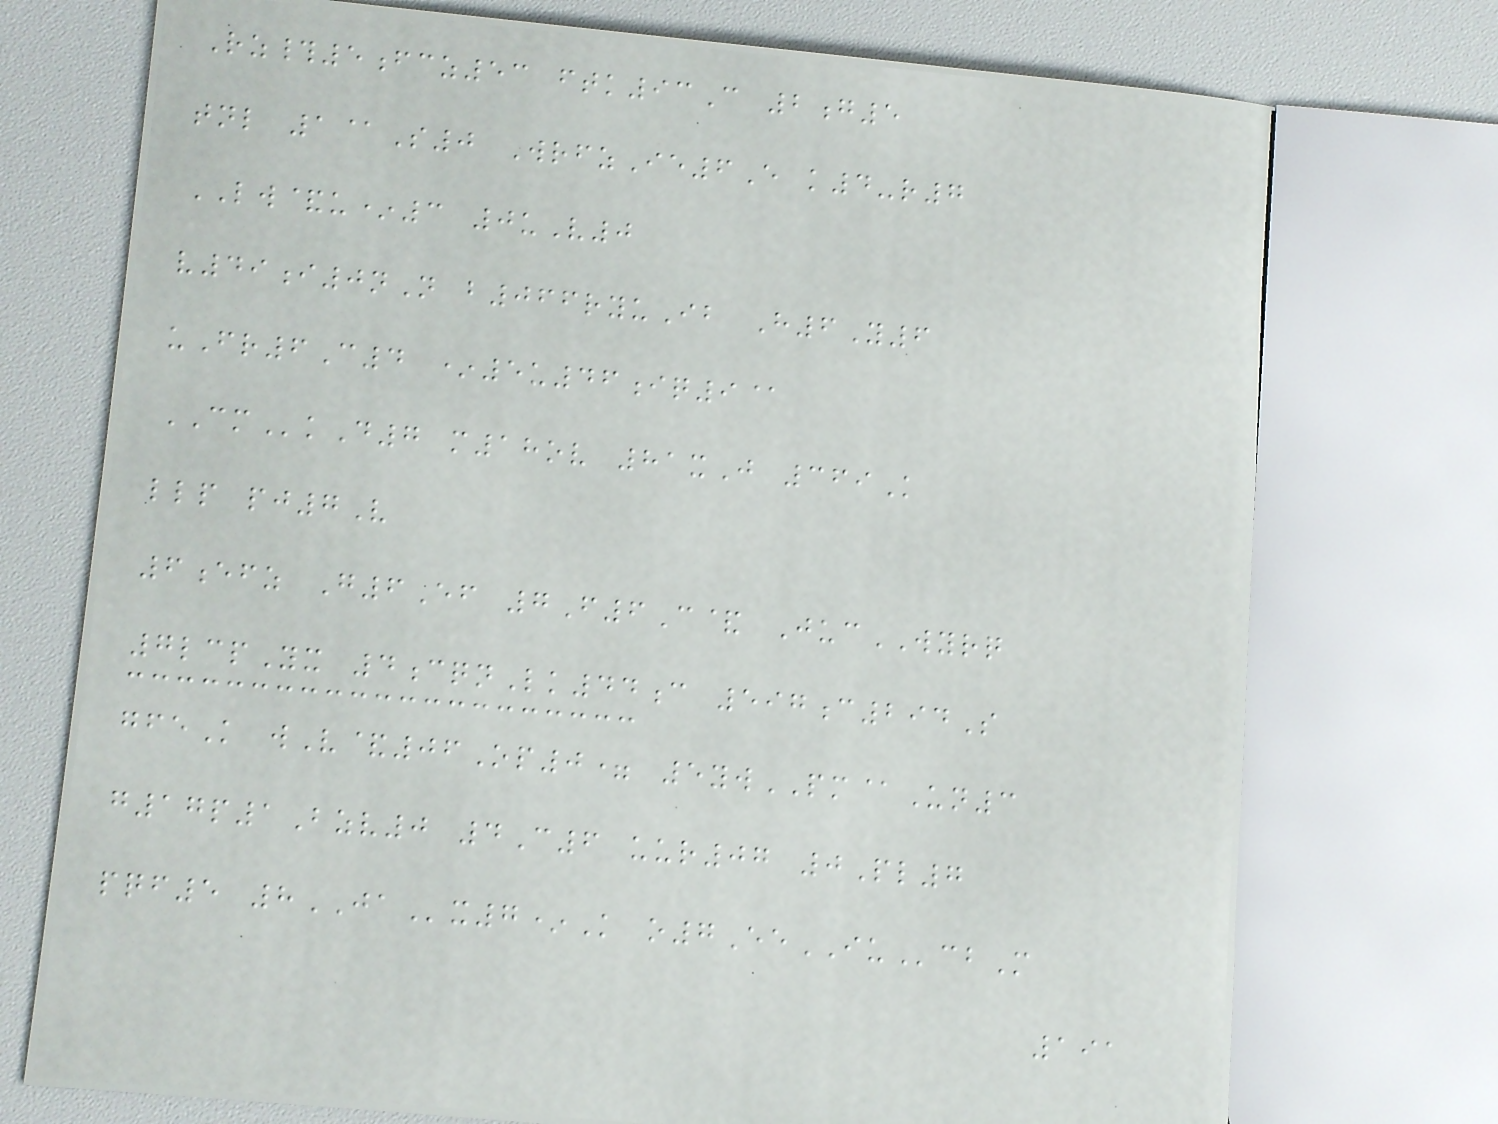Rz#5fcz53 ftk93C 2g5
tnl 1@S0 WrfzIe6E k4-r7
LW&u*3 0uV0
v49i0nN b066ryuIb H6Y6
uFr6C4 *5u46iq9@
CMkD7 m18ov 81xJ 369K
llp pj7V
6efz G6Ef 7F6C& JucWYRQ
7lcpYx 4cqnLk44c 597c294S
gfeK wV&06Op0= 5ywPM@Un3
g17p1Bzv0 4C6 uur07 0Pl7
pqf5 8JAx7*K o7EeIUcbM
191
